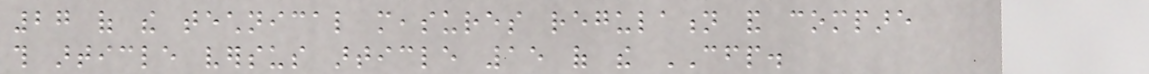27 of the technical measures regulation and compare
this article versus article 15 of the CFP.
